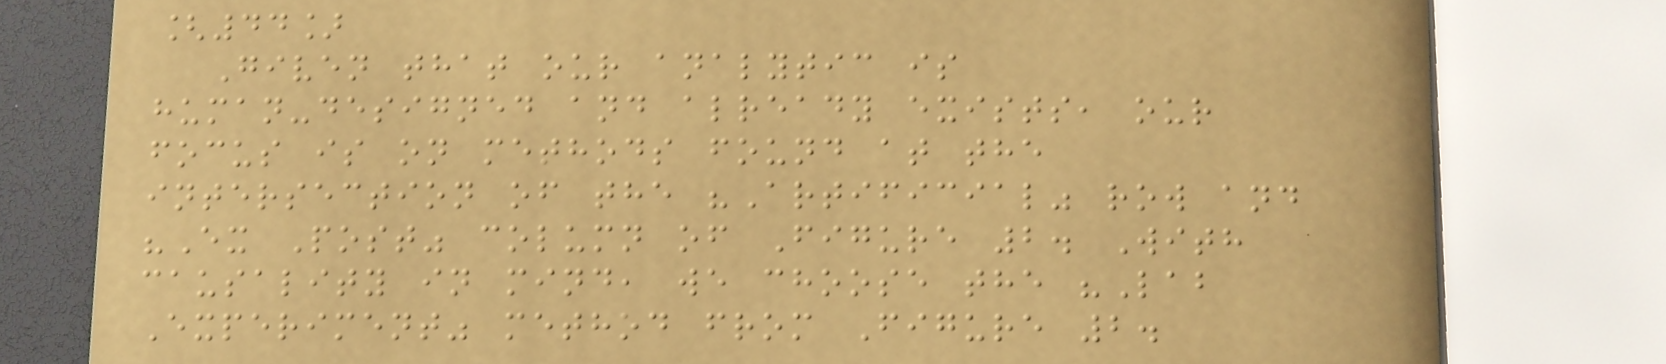[44]
Given that our analytic is
human-designed and already exists, our
focus is on methods found at the
intersection of the "Artificial" row and
"Ex Post" column of Figure 2. With
causality in mind, we choose the "Lab
Experiment" method from Figure 2.
